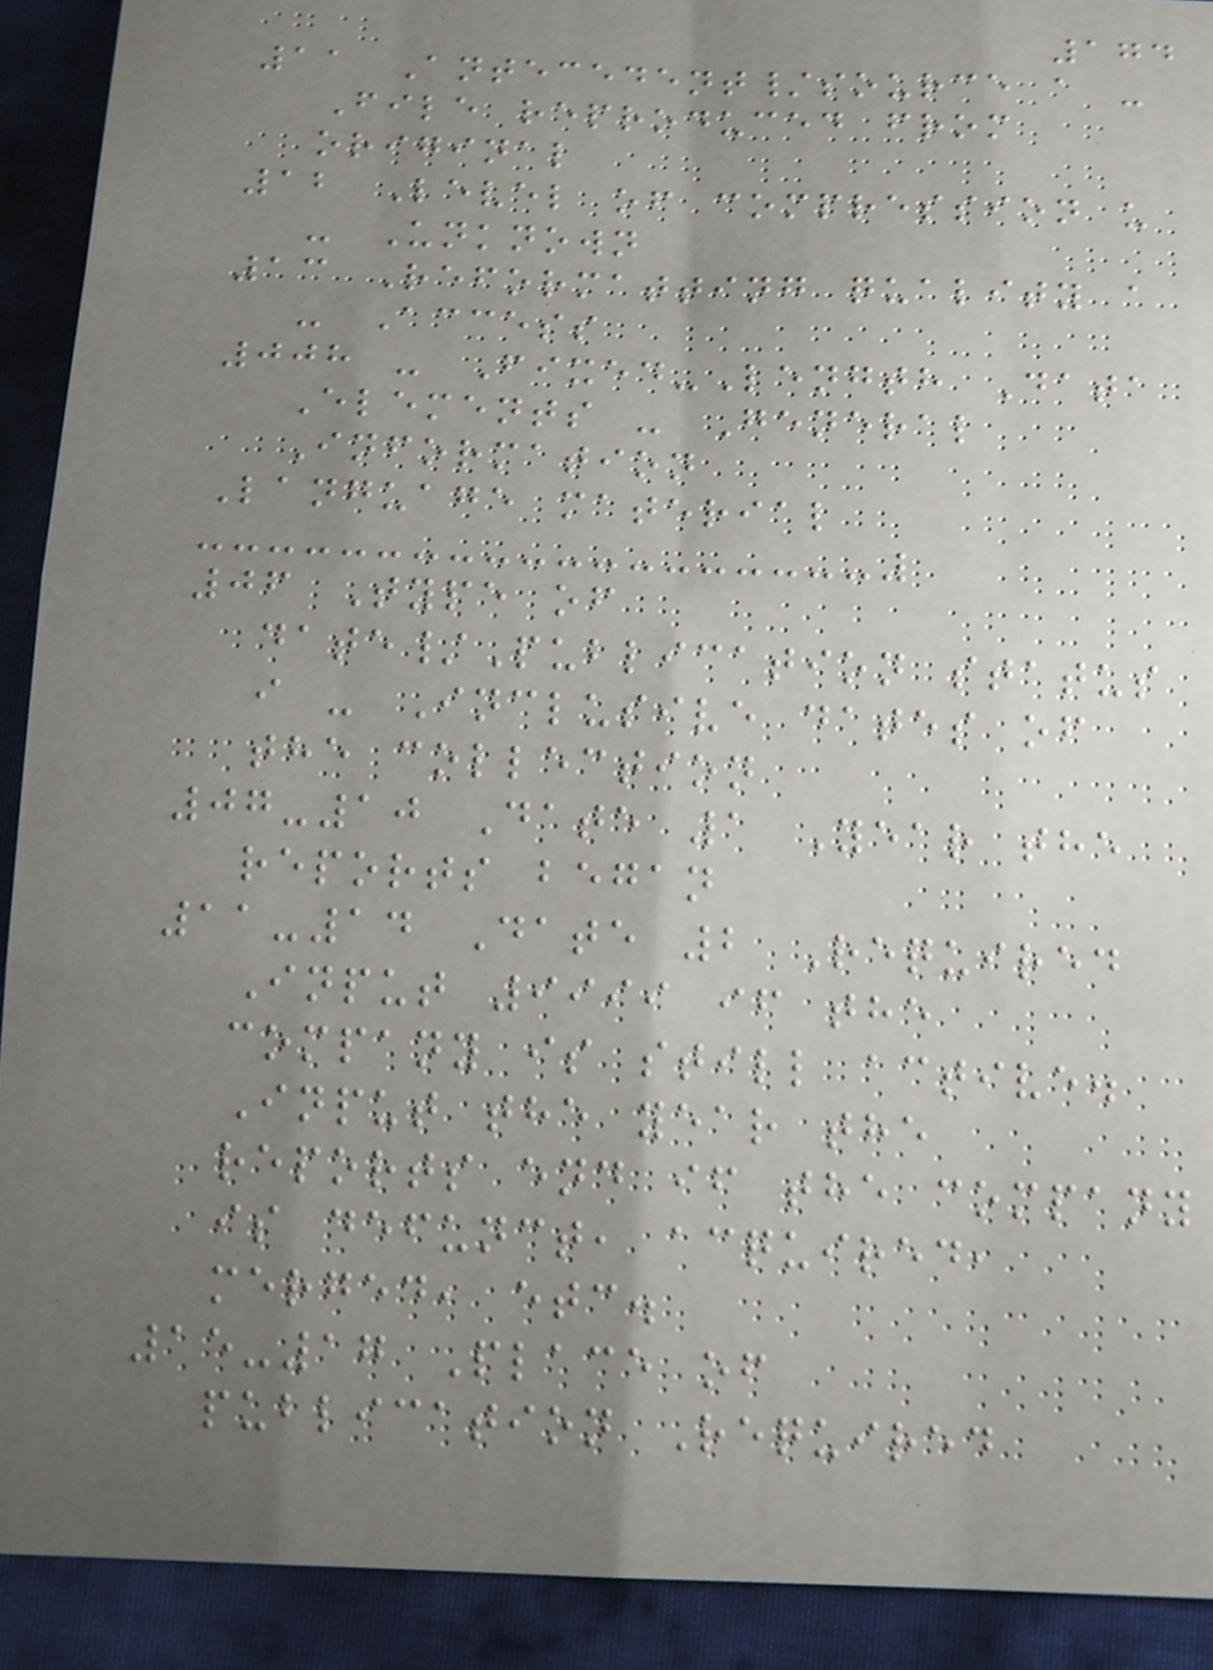174
11 Antecedent/source a -
File reproduced from
original
12 Level of compression u
- Unknown
13 Reformatting quality a
- Access
008 - Fixed-Length Data
Elements - General
Information
Language material
06 Type of
date/Publication status
i - Inclusive dates of
the collection
07-10 Date 1 Year the
reports began
11-14 Date 2 Required
Input 9999 if the
company is still active.
Input the year the
reports end if the company
is defunct, acquired,
merged, etc.
15-17 Place of
publication Required
